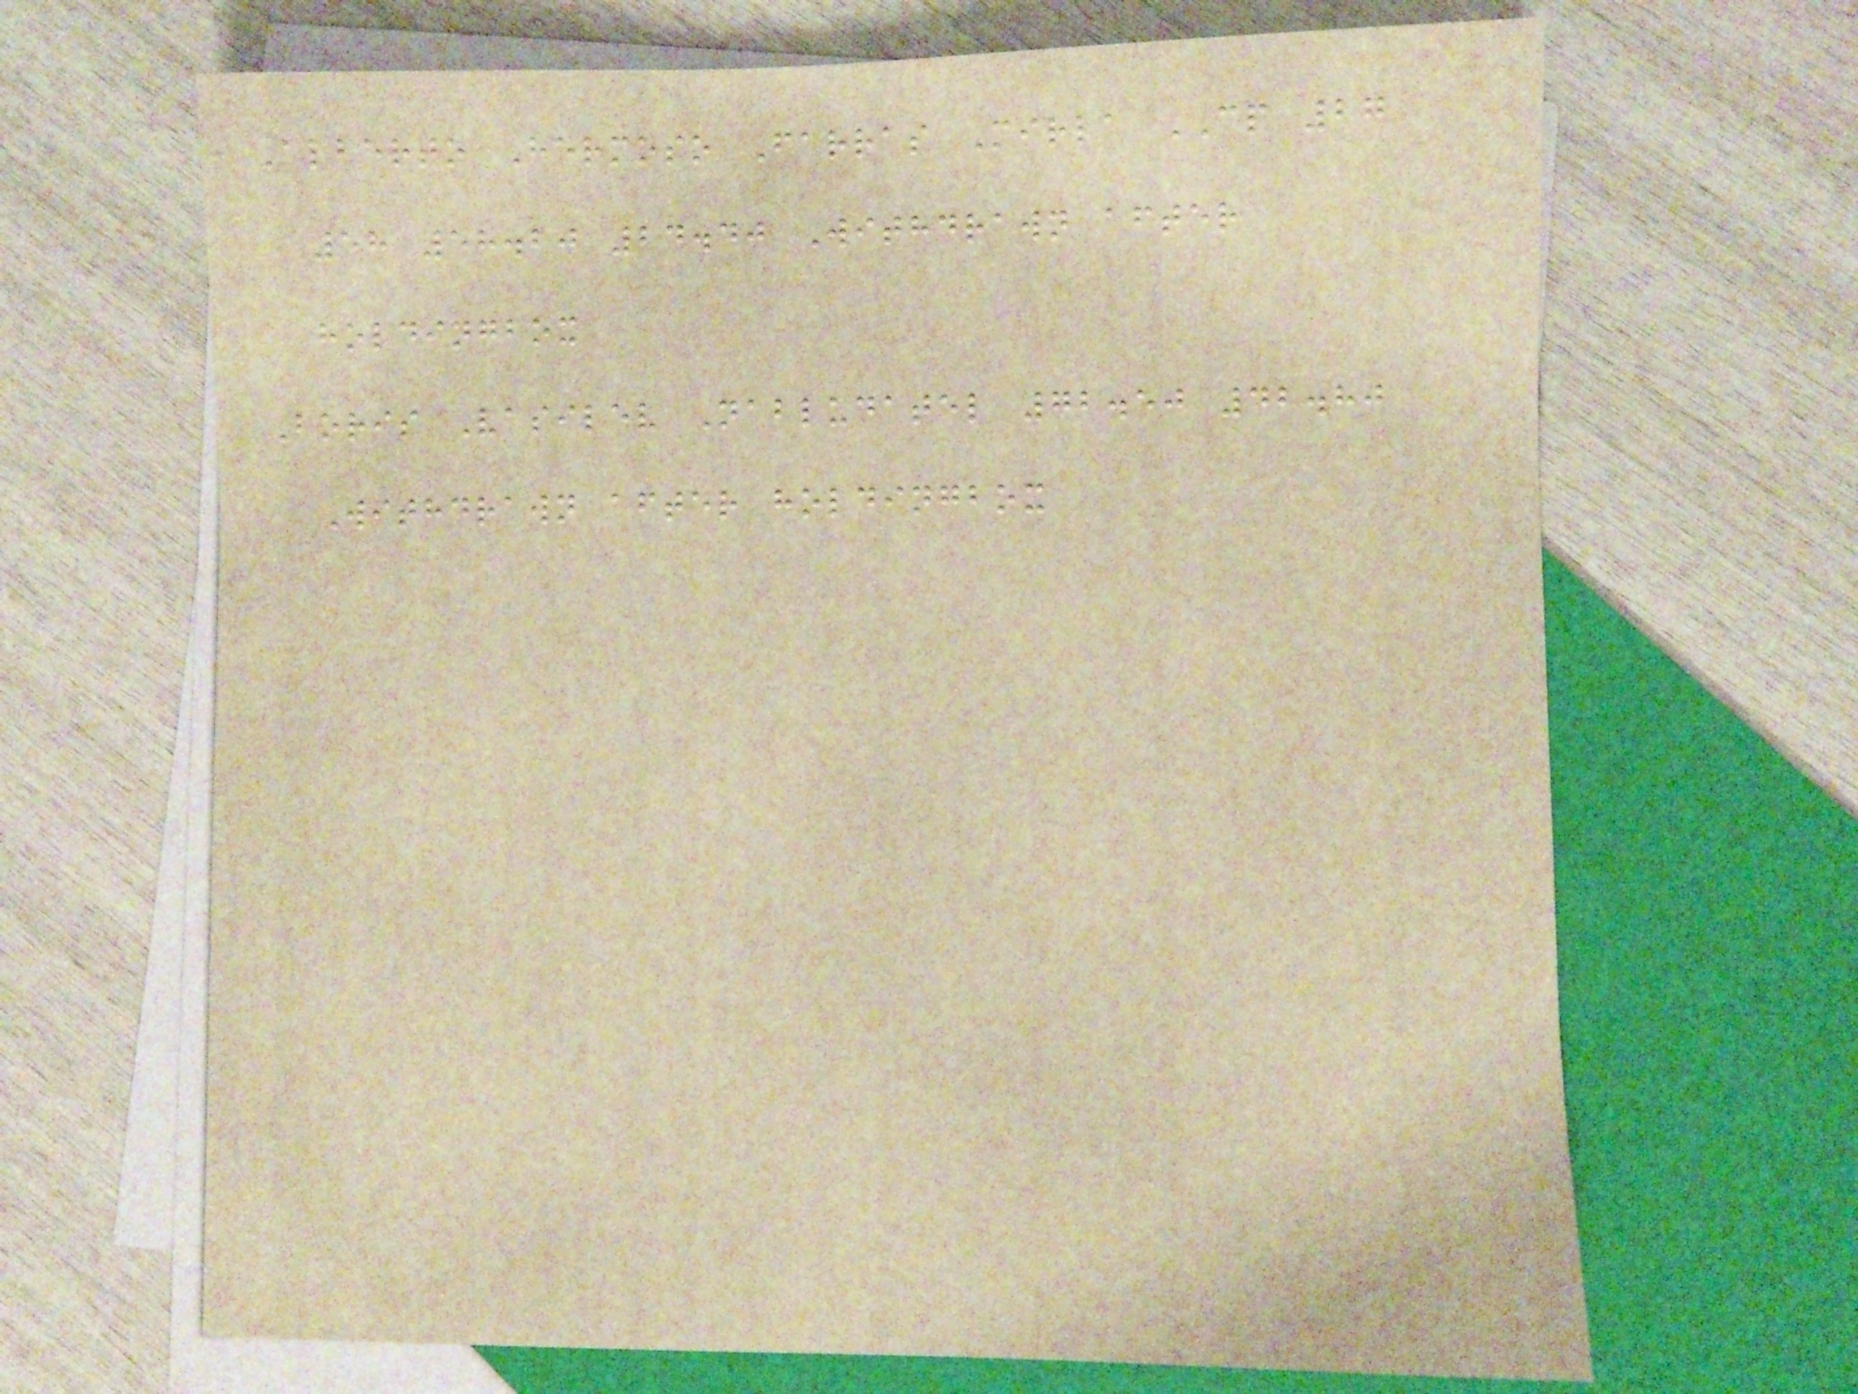Alberto Hermoso Farras Mirla CP 27
58 58.20 24.40 Withdrawn after
holdingbox
Boris Vasilev Nabludatel 72.50 42.80
Withdrawn after holdingbox
